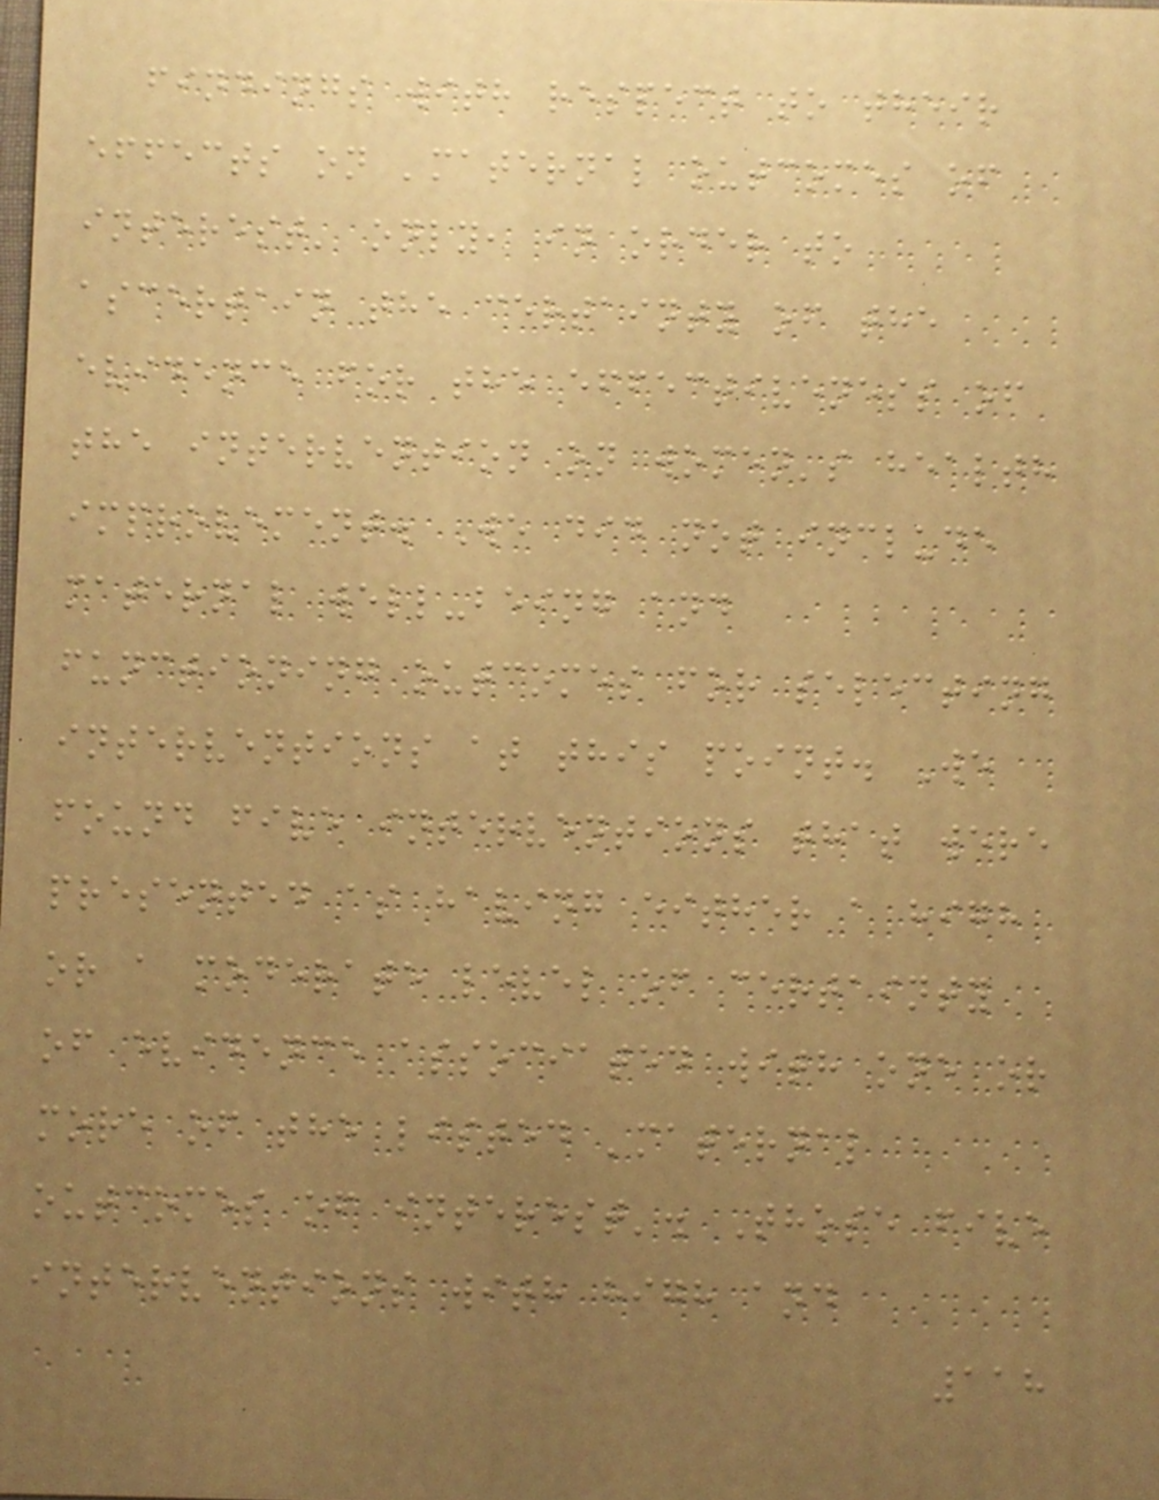findings with respect to their
effects on 'maternal outcomes of
interest' only, in order to
ascertain the certainty of the
evidence for the effectiveness of
the intervention on women's health
improvement. We did not include
maternal well-being and
functioning outcomes for selecting
interventions at this point. We
found five interventions that were
presented as having either a high
or a moderate level of certainty
of evidence associated with one or
more of the listed 'maternal
outcomes of interest'. Those five
interventions with high and
118
